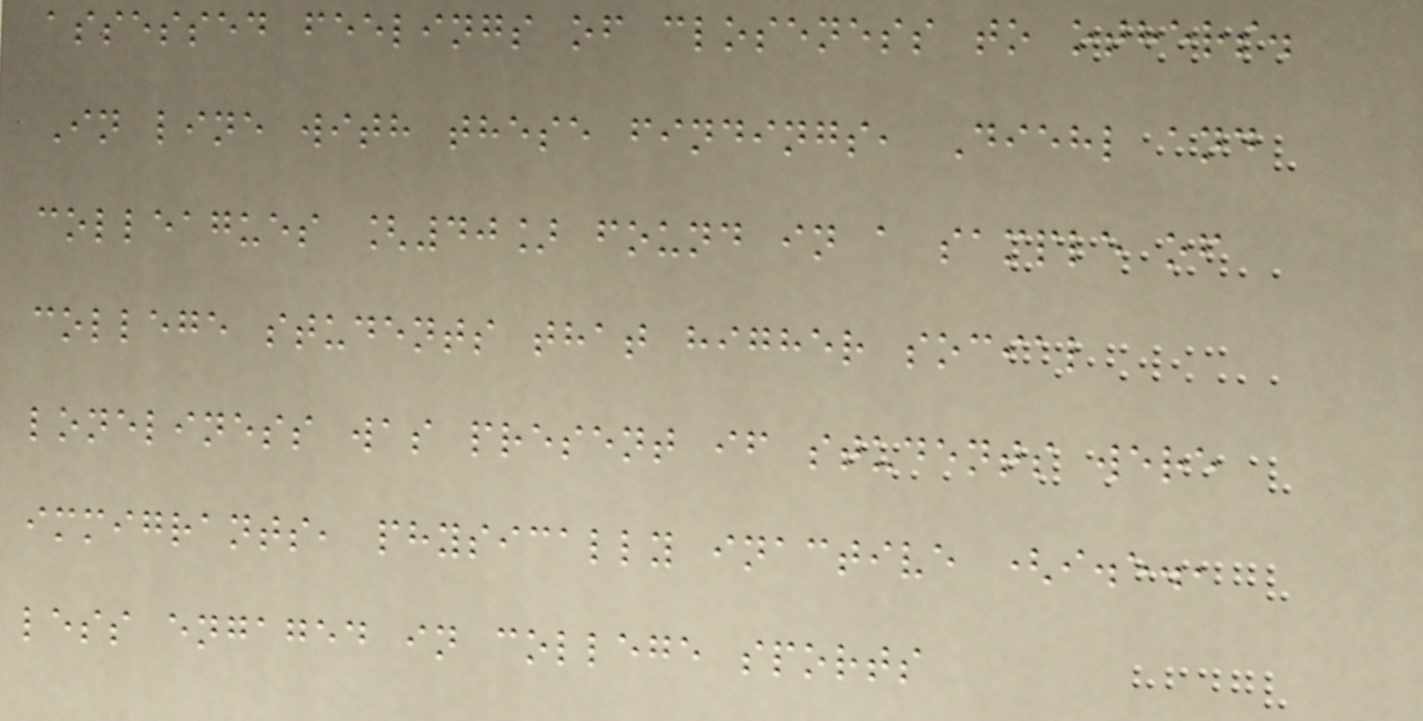assessed feelings of closeness to others.
In line with these findings, Diehl and
colleagues [40] found in a sample of
college students that higher social
loneliness was present if students were
immigrants, physically inactive (i.e.,
less engaged in college sports
